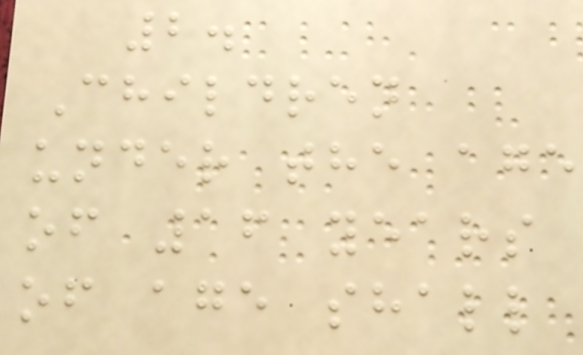2.
Children
under the age
of 16 years
of age shall
